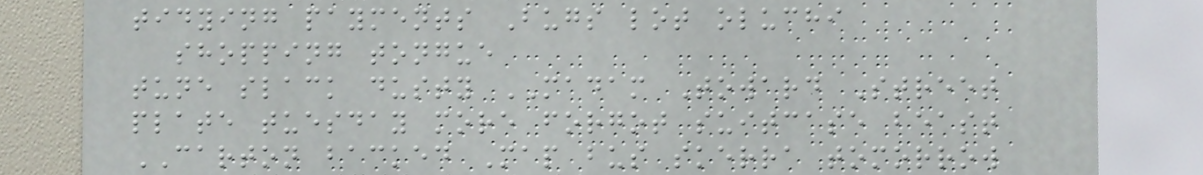tidying payments Bugs lot oluchi
shopping tongue
tune slack dusty MADAM Toward Street
plate tuesday more forgot suitcase beast
CARTON backed Map bus skerra tomorrow
